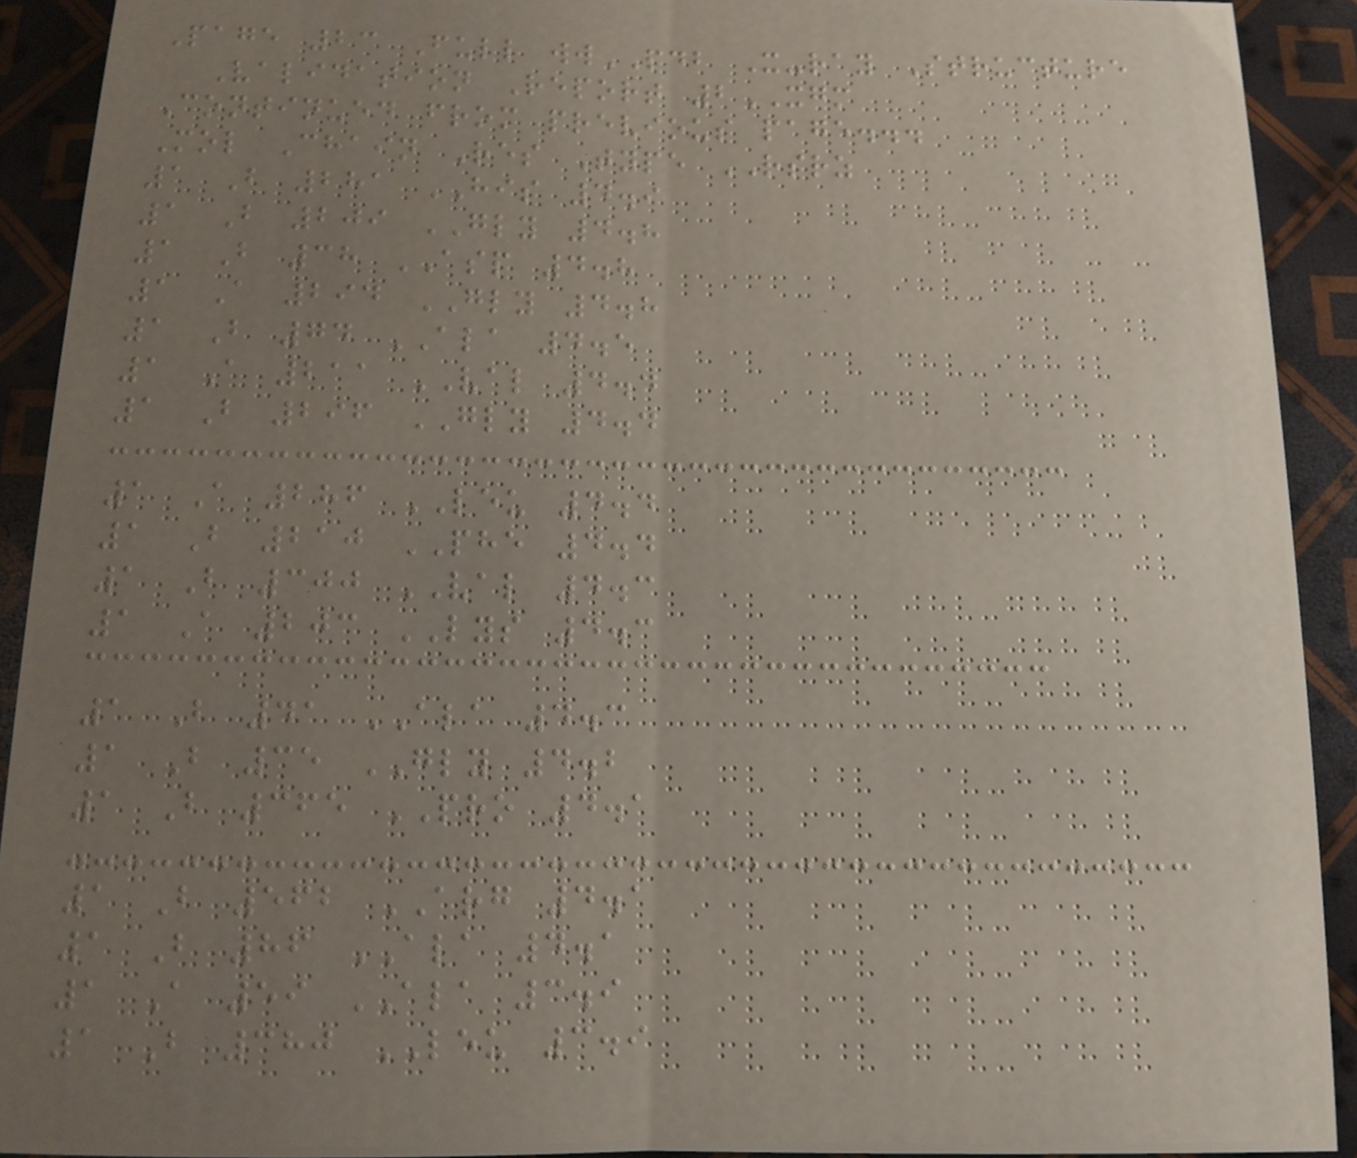Page 23 Full wwPDB X-ray Structure
Validation Report 2XGM
Continued from previous page...
Mol Chain Res Type RSRZ
1 B 281 HIS 4.9
1 B 209 GLY 4.8
1 B 38 ASP 4.8
1 A 294 GLY 4.8
1 B 74 ALA 4.5
1 A 211 VAL 4.4
1 B 296 GLY 4.4
1 A 286 LEU 4.4
1 B 210 PHE 4.4
1 B 300 VAL 4.3
1 A 203 LYS 4.3
1 B 41 ALA 4.3
1 B 35 GLY 4.2
1 B 365 PRO 4.1
1 B 562 ARG 4.1
1 B 86 ALA 4.1
1 A 59 ALA 3.9
1 B 380 LEU 3.9
